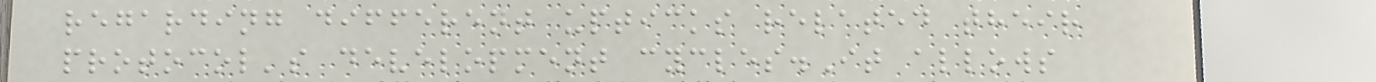regarding different upticks related their
protocol's development cycles.It allows
